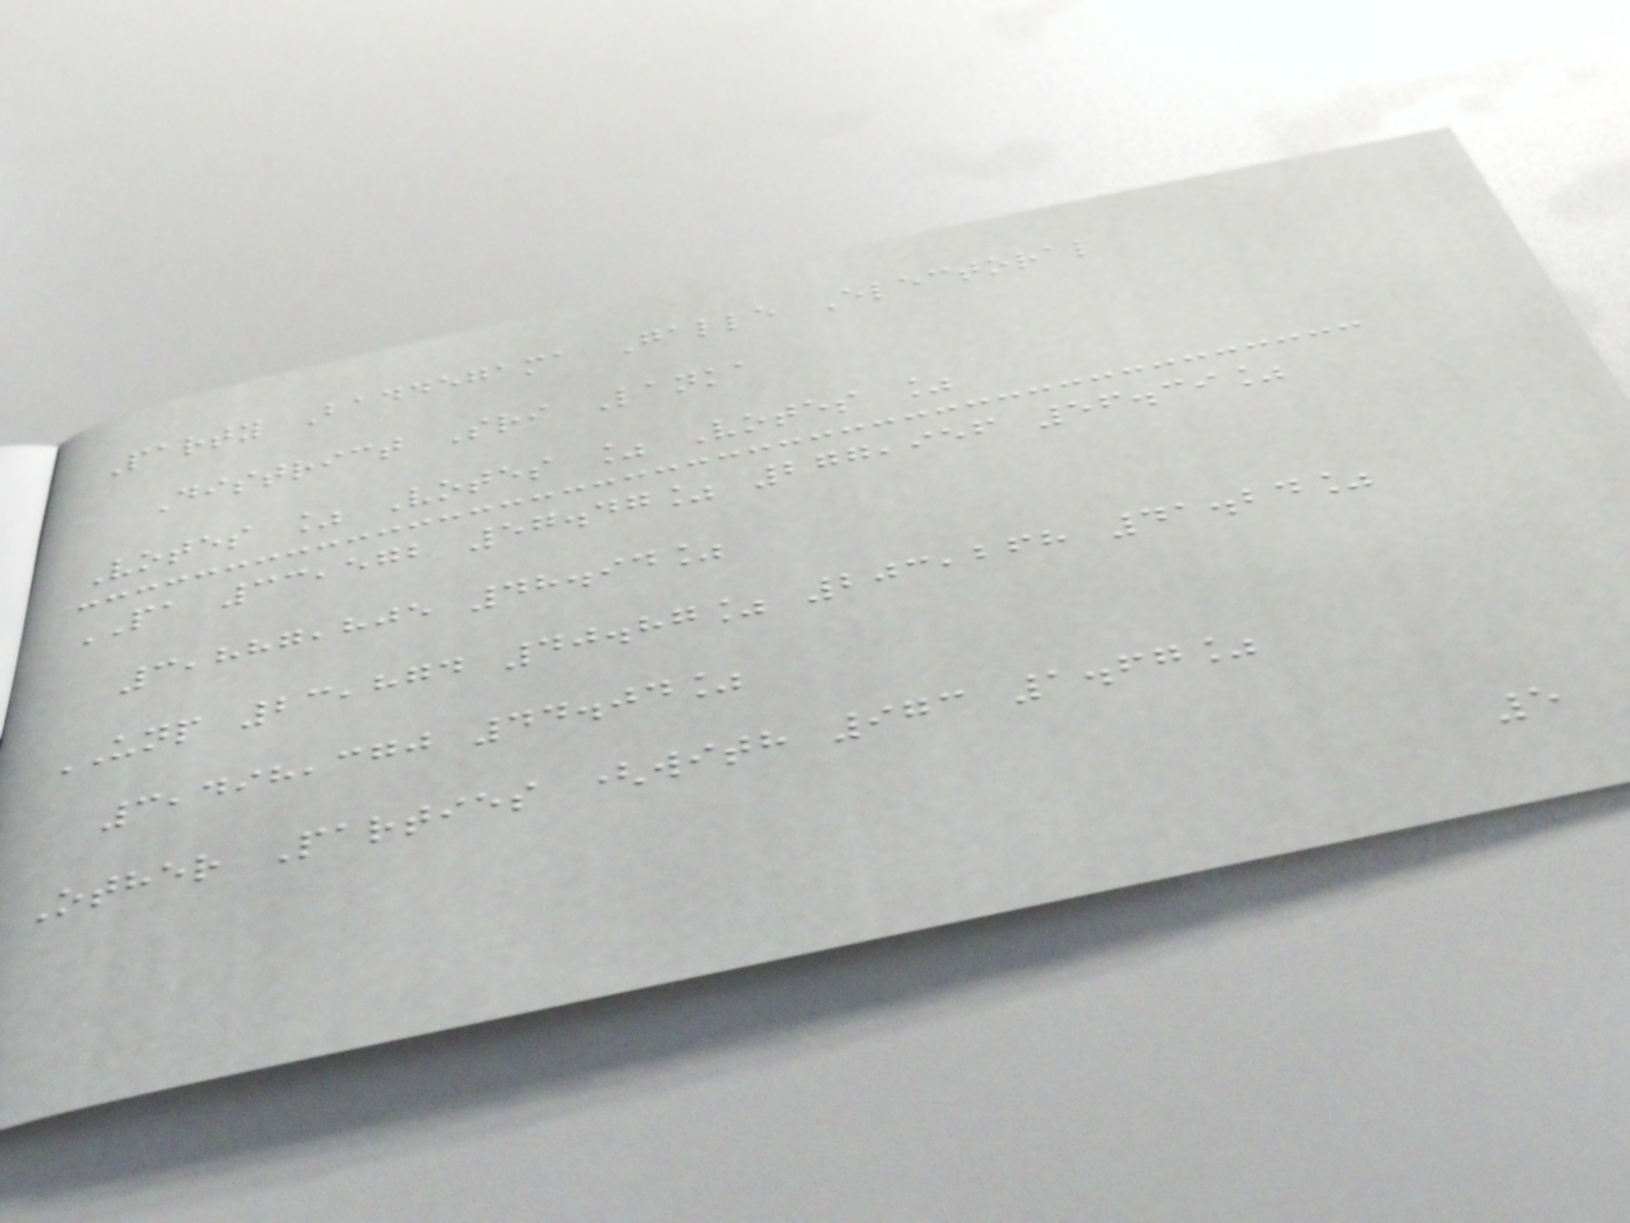Party Baddegama Galle Electoral
District Sri Lanka
Votes % Votes % Votes %
PA 33,572 57.47% 277,956 56.39%
3,887,805 48.94%
UNP 23,874 40.87% 203,268 41.24%
3,498,370 44.04%
Other Parties (with 973 1.67%
5
